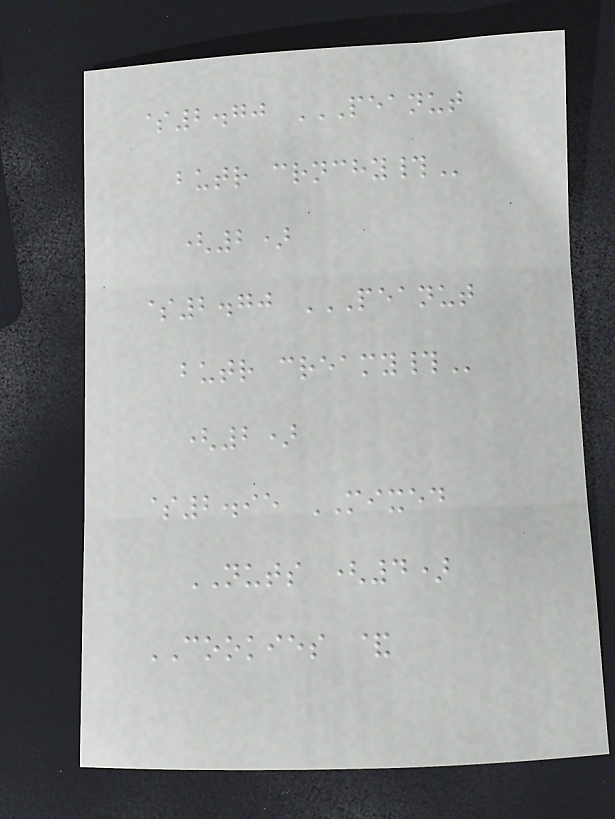$2.70 PEANUT
BUTR CRNCHY#
(2)
$2.70 PEANUT
BUTR CREAMY#
(2)
$2.95 MIXED
NUTS (4)
COOKIES &
